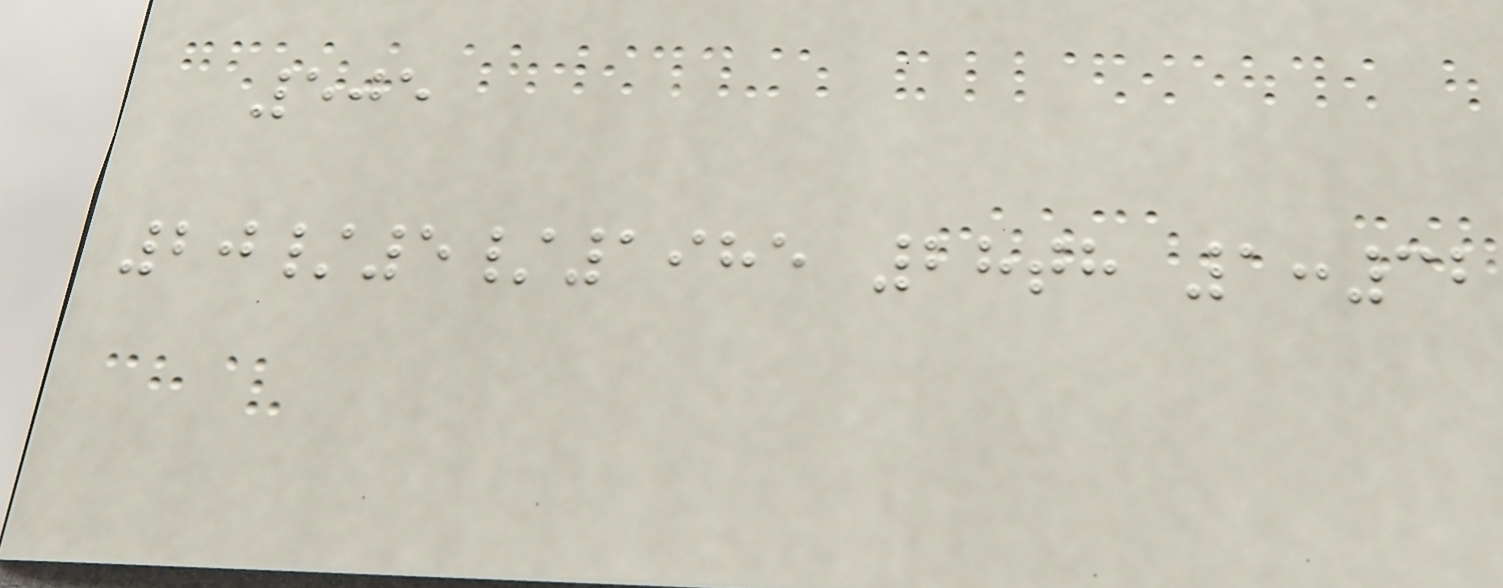505
20/5/1985 28th 1:32
